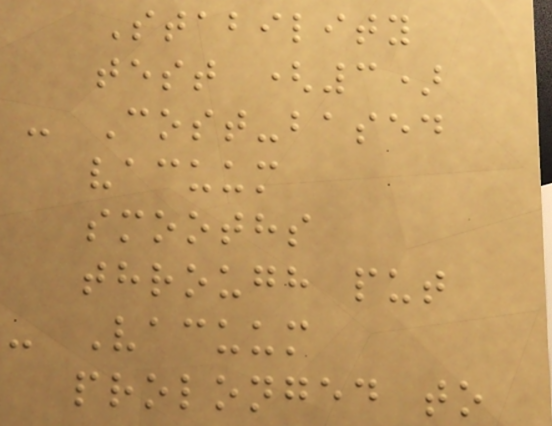Stability
test (3)
- Cost-based
vacuum
smooths
through put
- Vacuum
prolonged to
